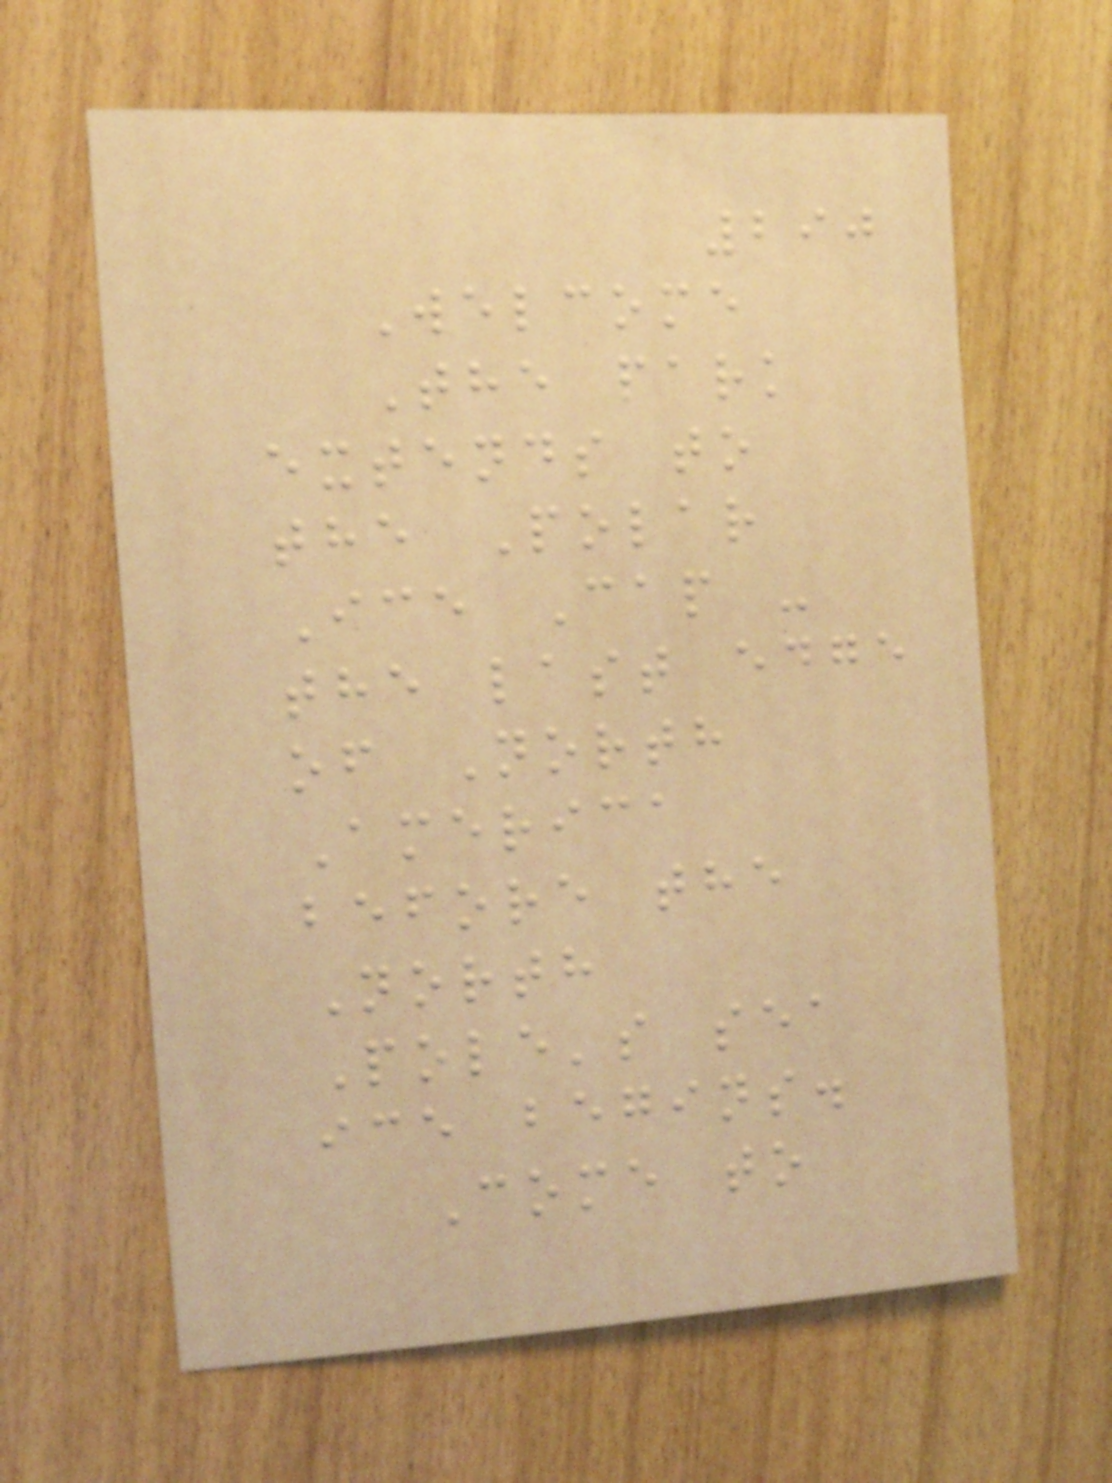290
Welcome
The park
extends to
the Polar
Ice Cap -
the last edge
of North
America
before the
North
Pole's sea
ice begins.
Come to
